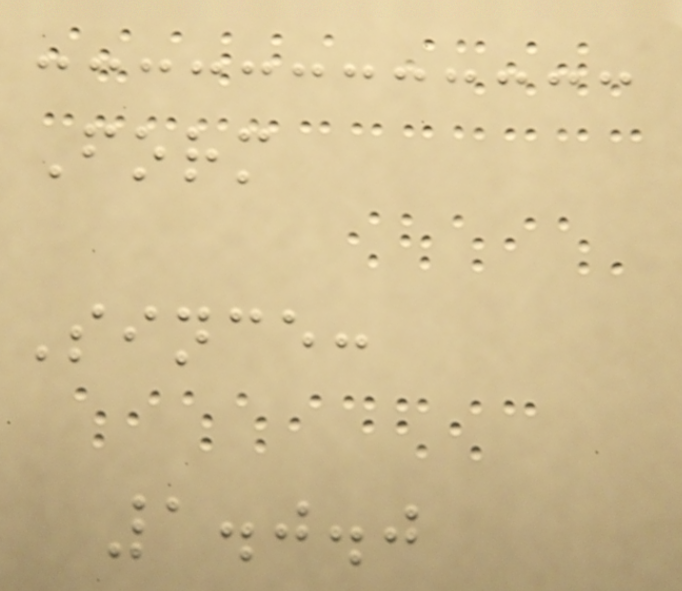Form
Since:
1.0.0
